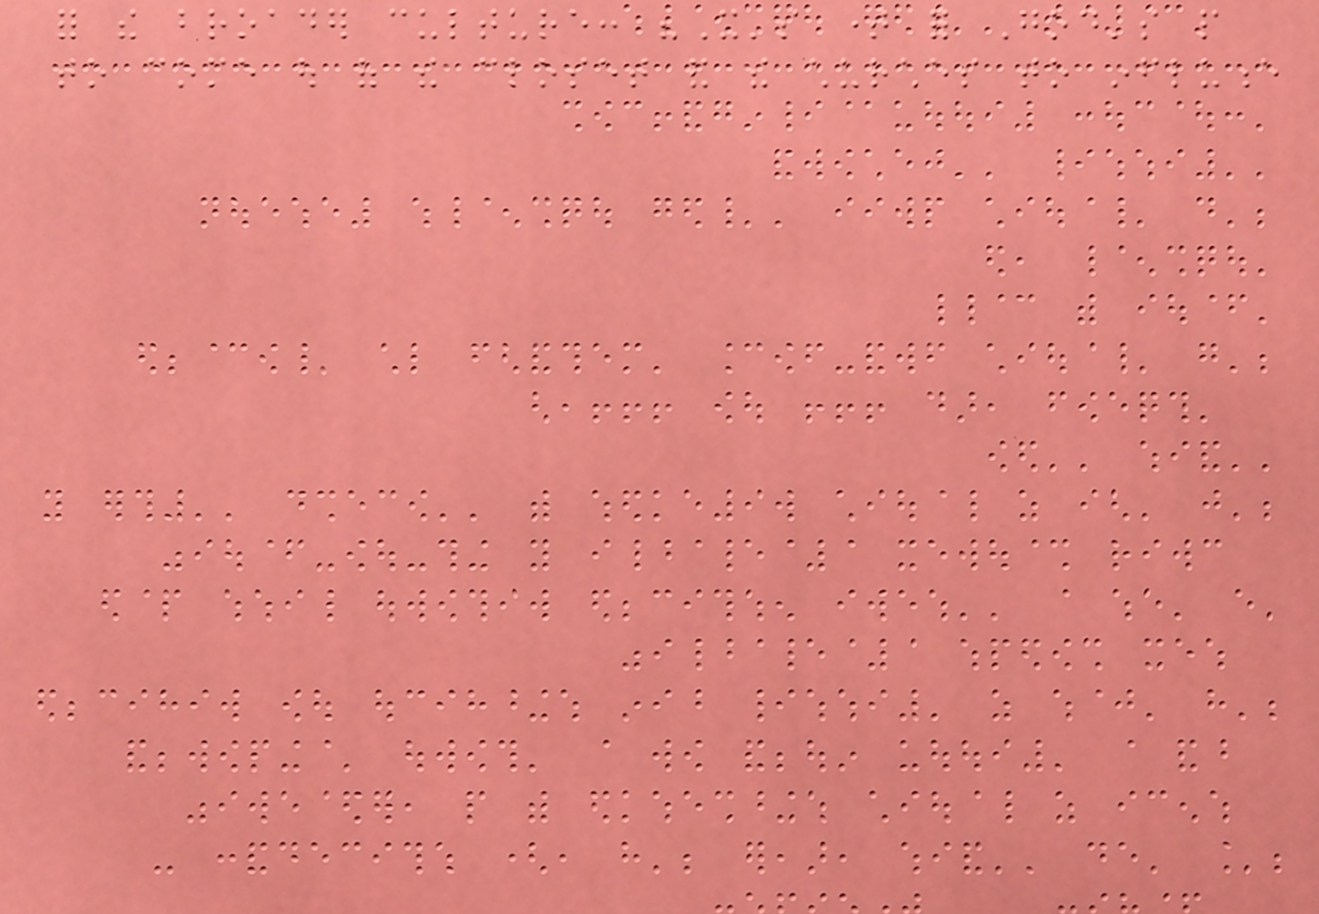for the broader culture: "It's time for God's people
to come out of the closet and the churches to influence
